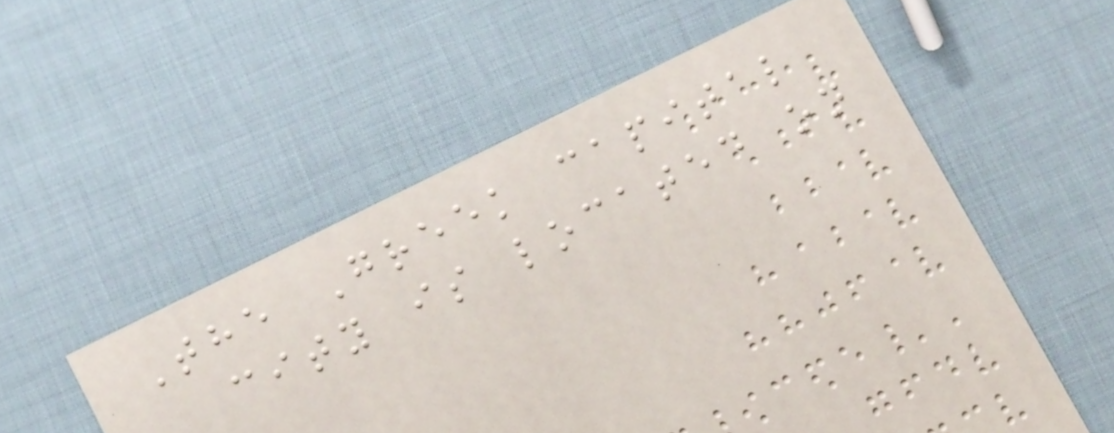The Greek capital
city is located on
